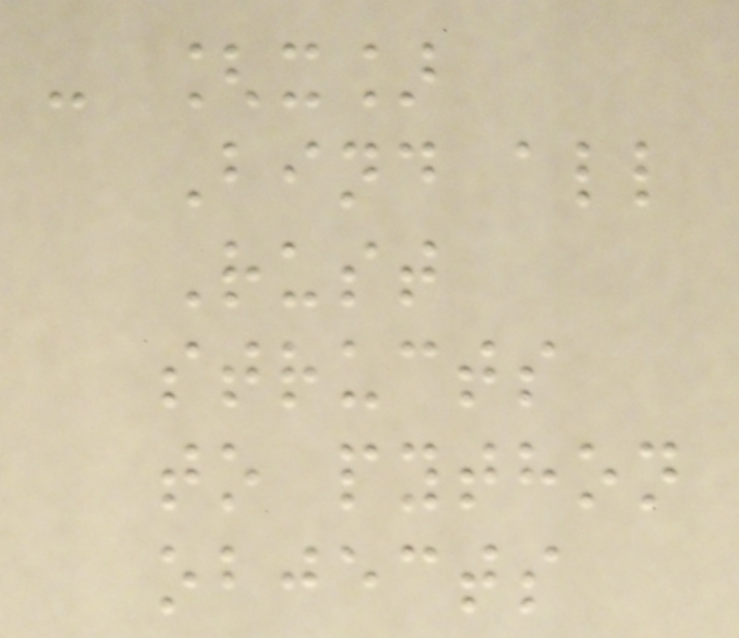- [x]
Bind all
Rust
structs
to python
objects
